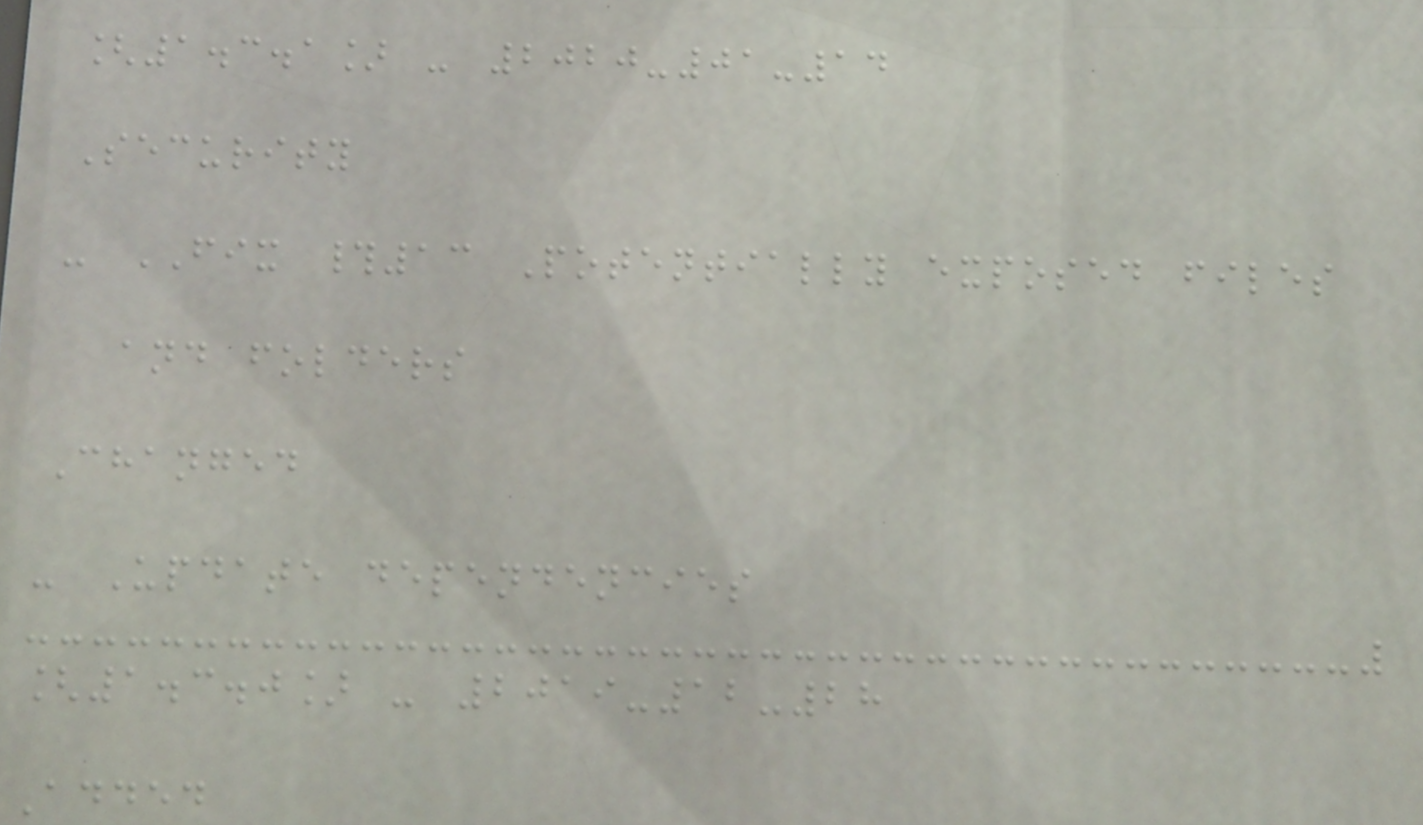[1.3.1] - 2020-01-14
Security
- FIX #13 Potentially exposed files
and folders
Changed
- Update dependencies
[1.3.0] - 2019-12-28
Added
